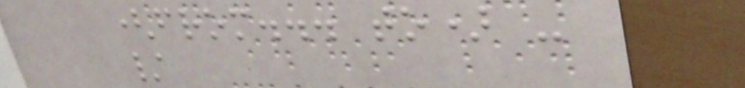(from... to) -
/
